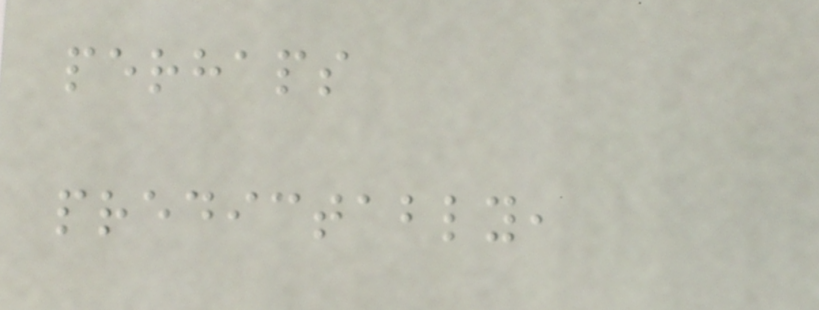perhaps
predictably,
